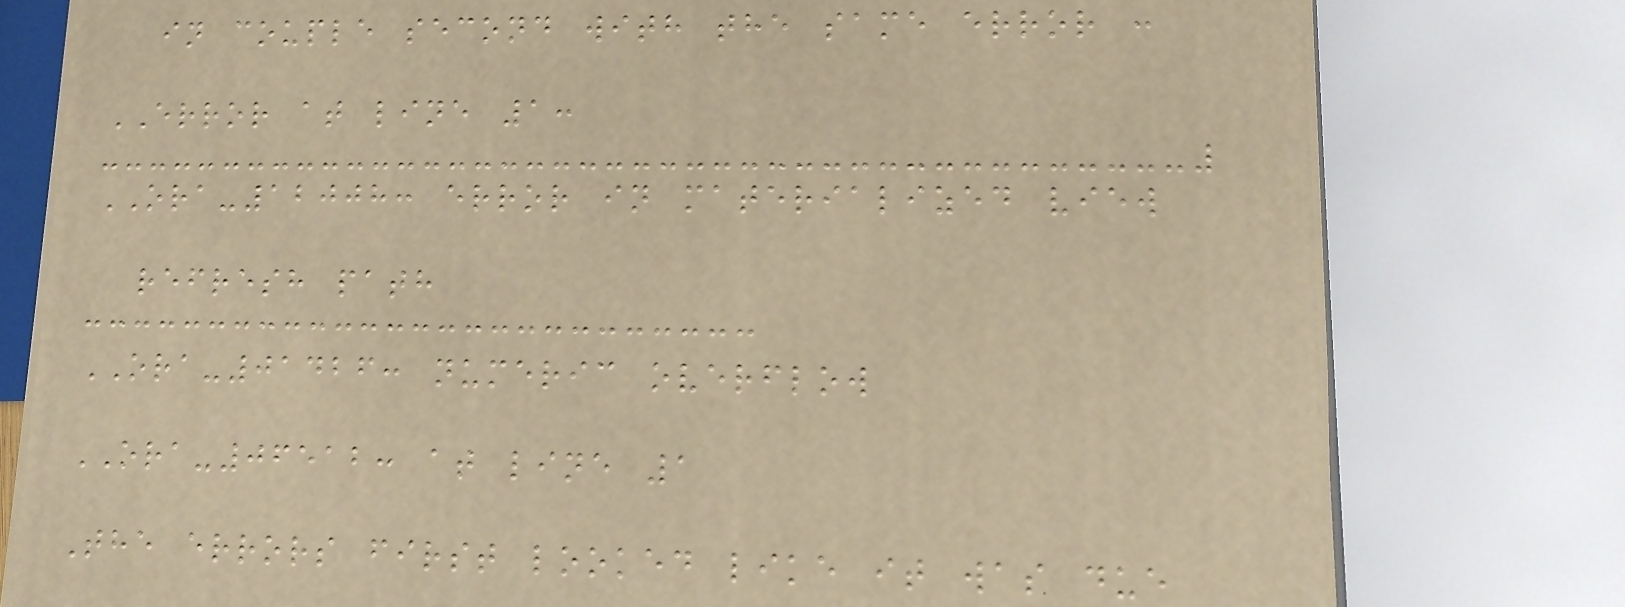in couple second with the same error :
ERROR at line 1:
ORA-12008: error in materialized view
refresh path
ORA-01426: numeric overflow
ORA-06512: at line 1
The errors first looked like it was due
